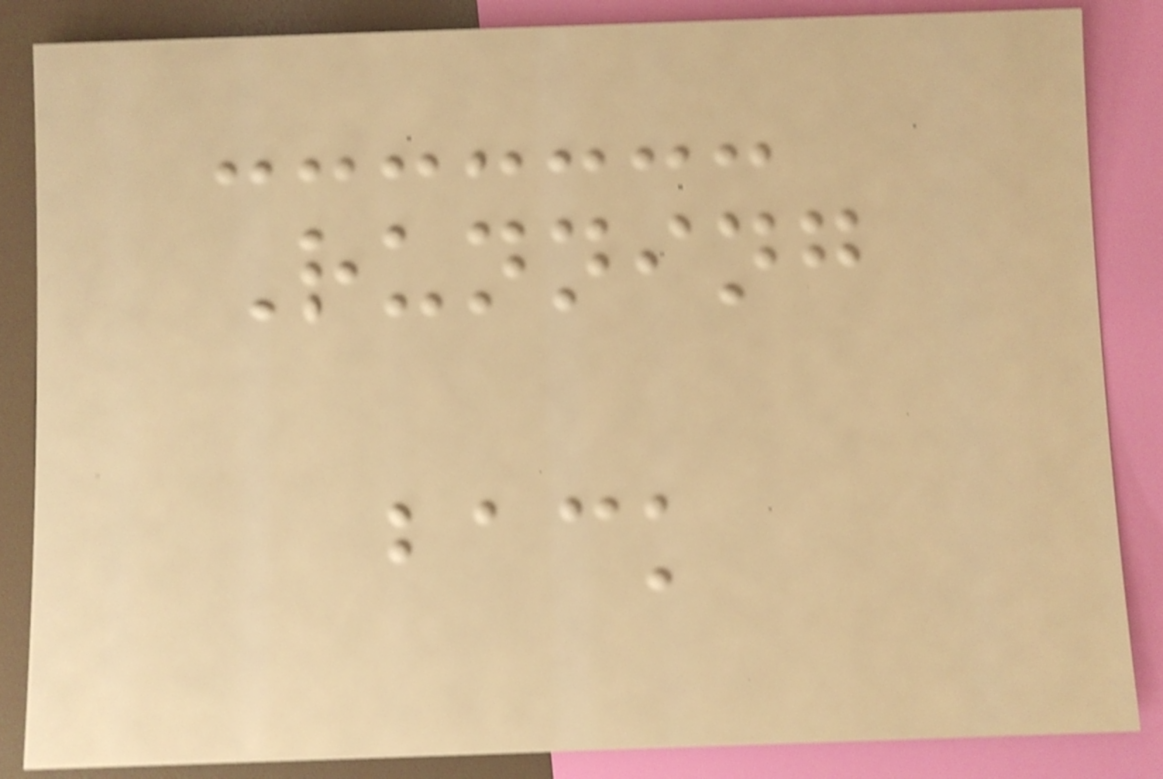Running
back
